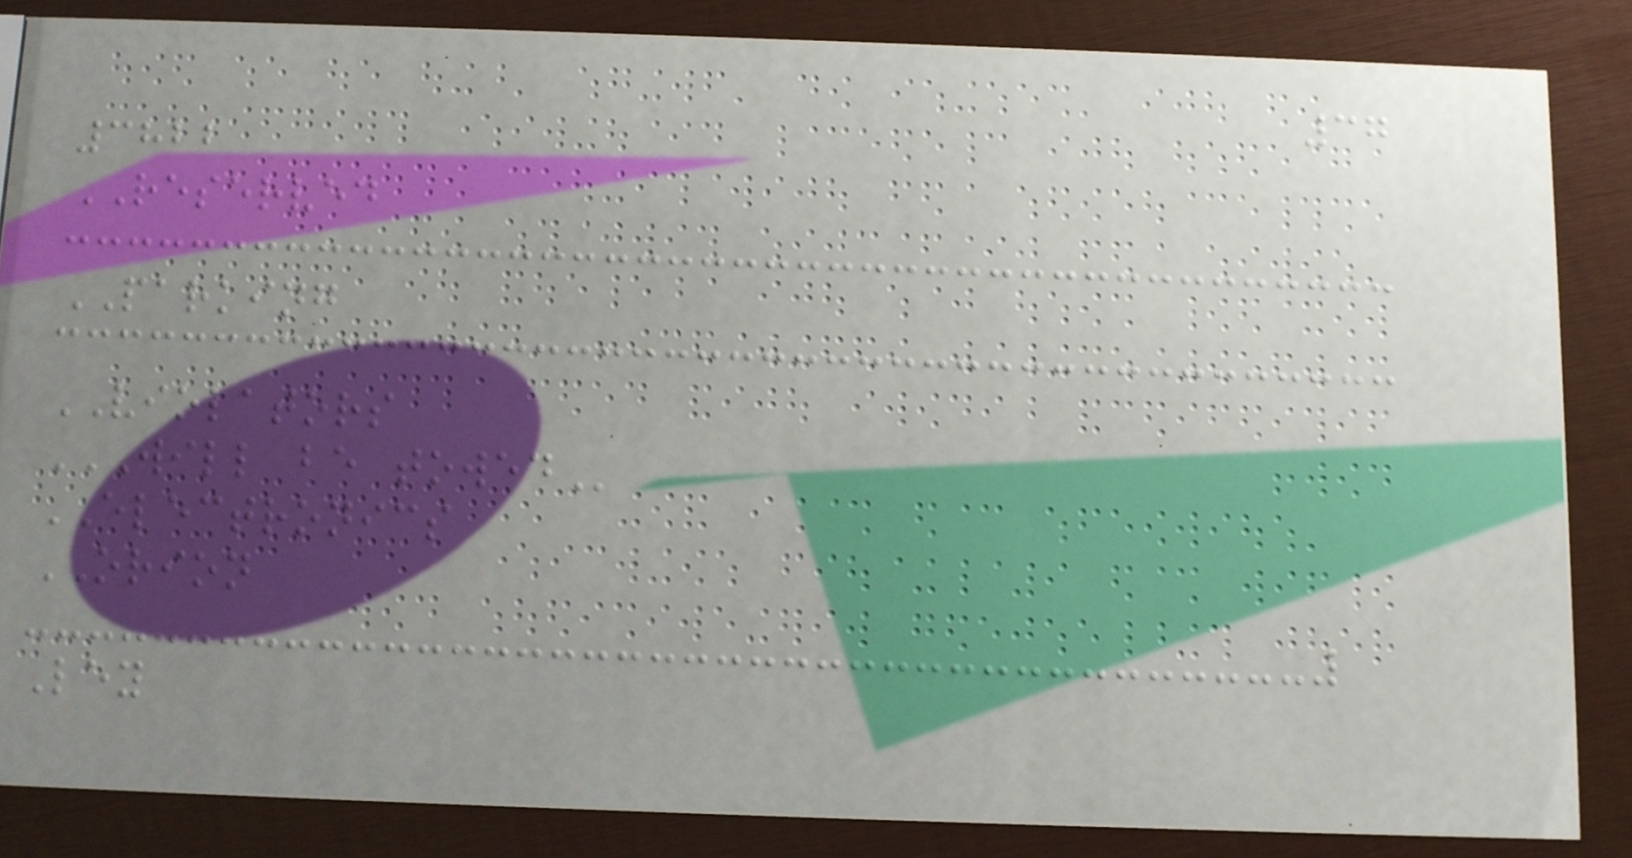37
3822
RESERVED
PARKING
VIOLATORS
WILL BE TOWED
ELECTRONICS
ORION
Ley
